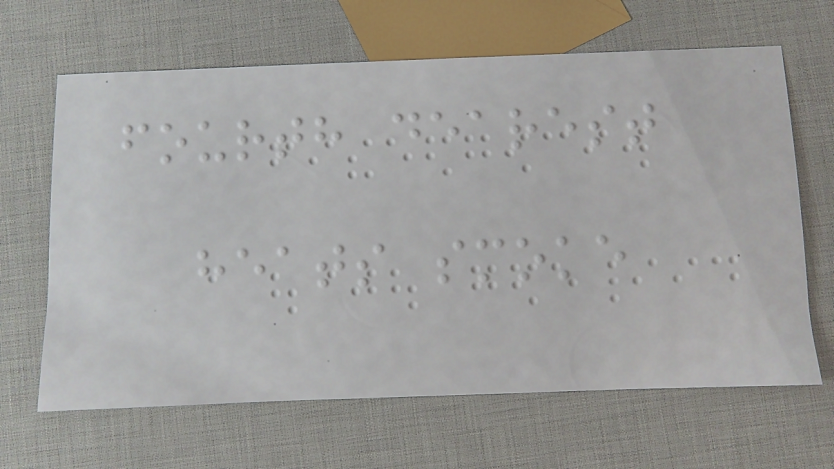fourth dearest
heats smoke
